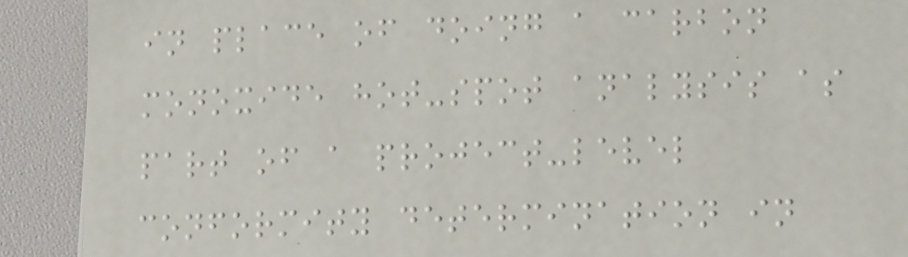in place of doing a carbon
monoxide hot-spot analysis as
part of a project-level
conformity determination in
